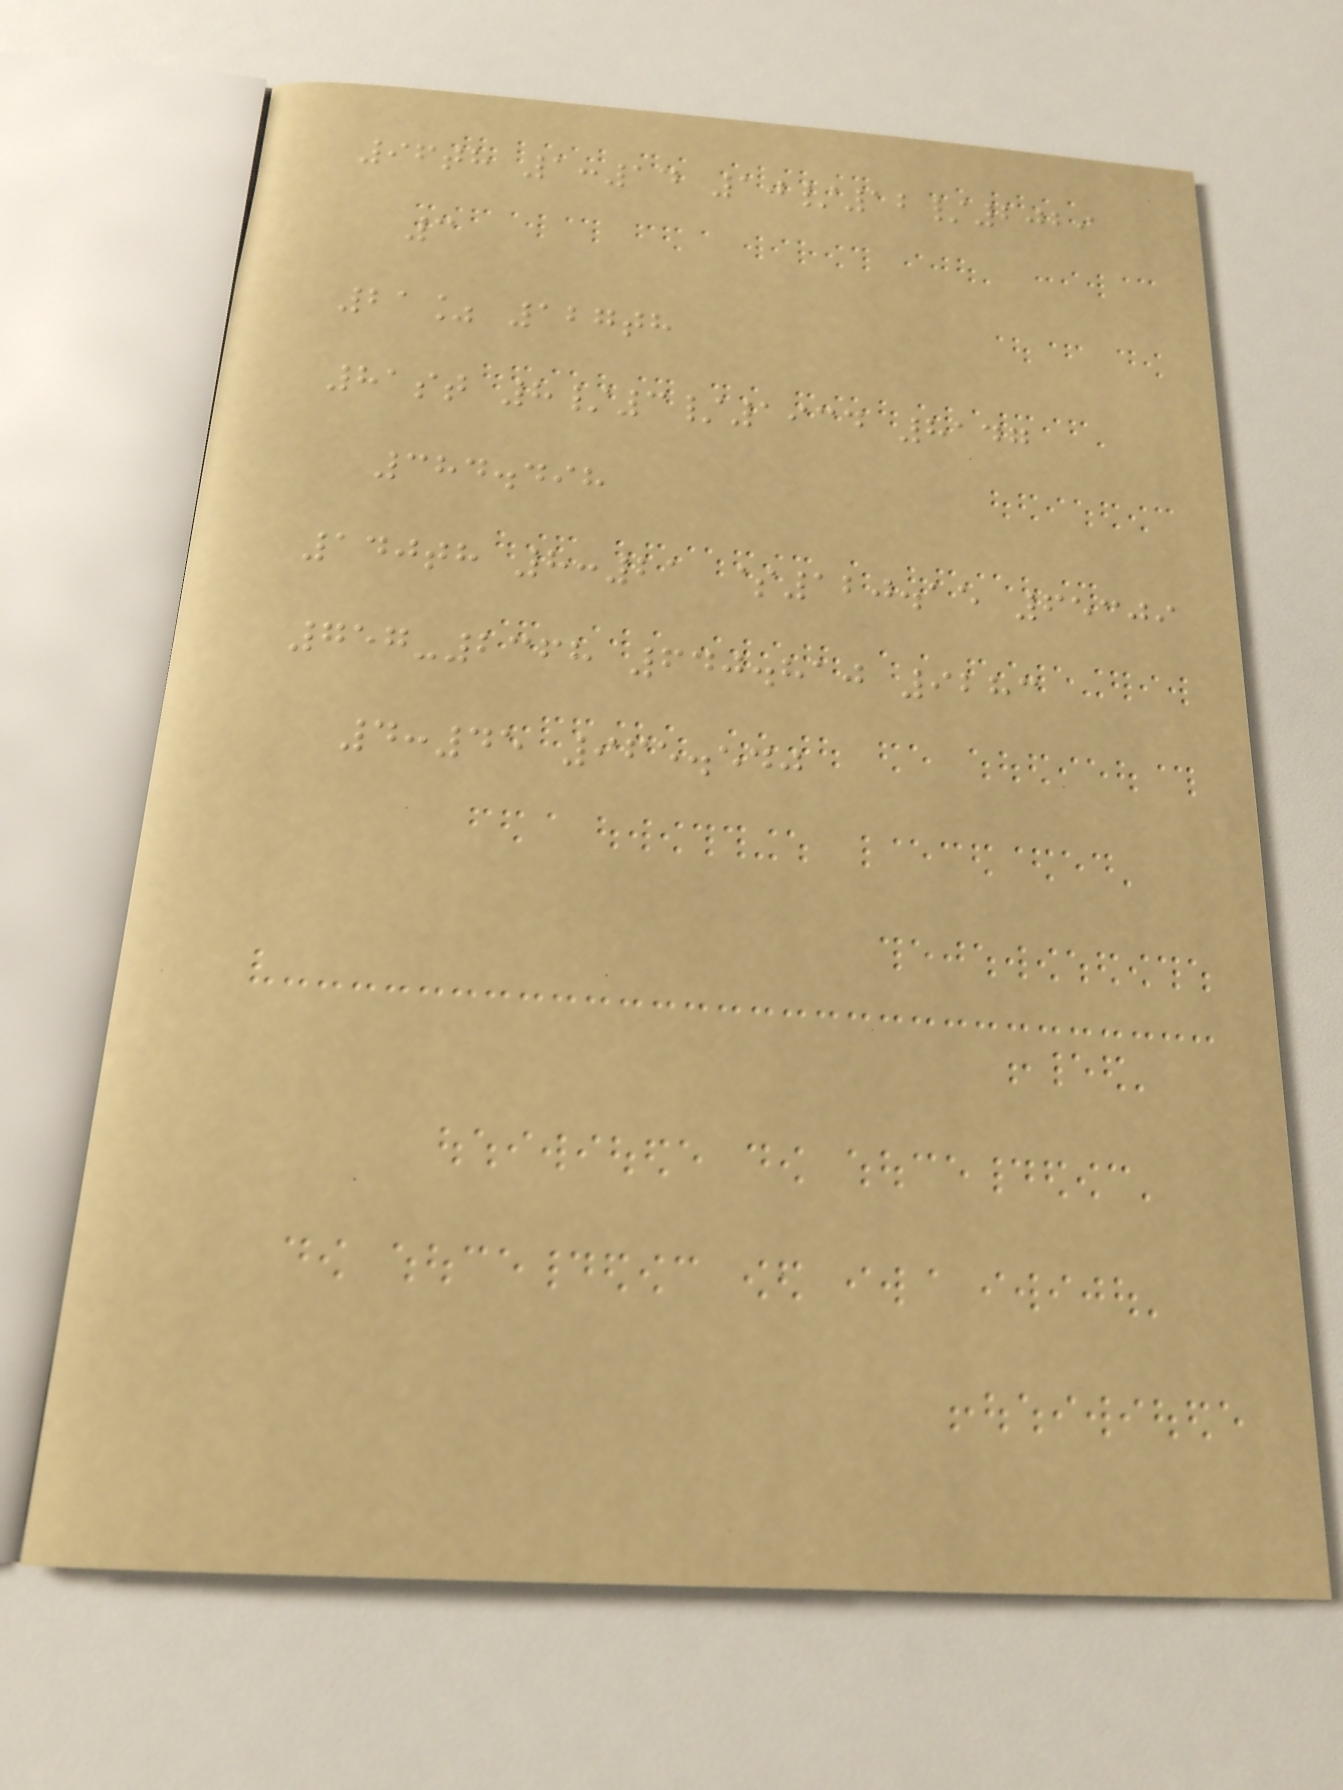96th 1:14 10/12/2029
3
21% 127th
81st 8/3/1934 8147
384.498
140th 8:21 $120.15 65309
757-2368 640.810 9283
4:45 965.540
